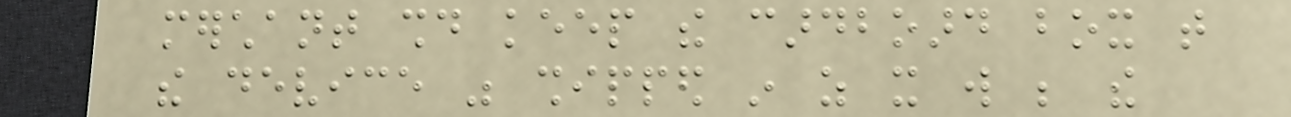merchant should keep the cardboard box that
the device was shipped in as it will be the
